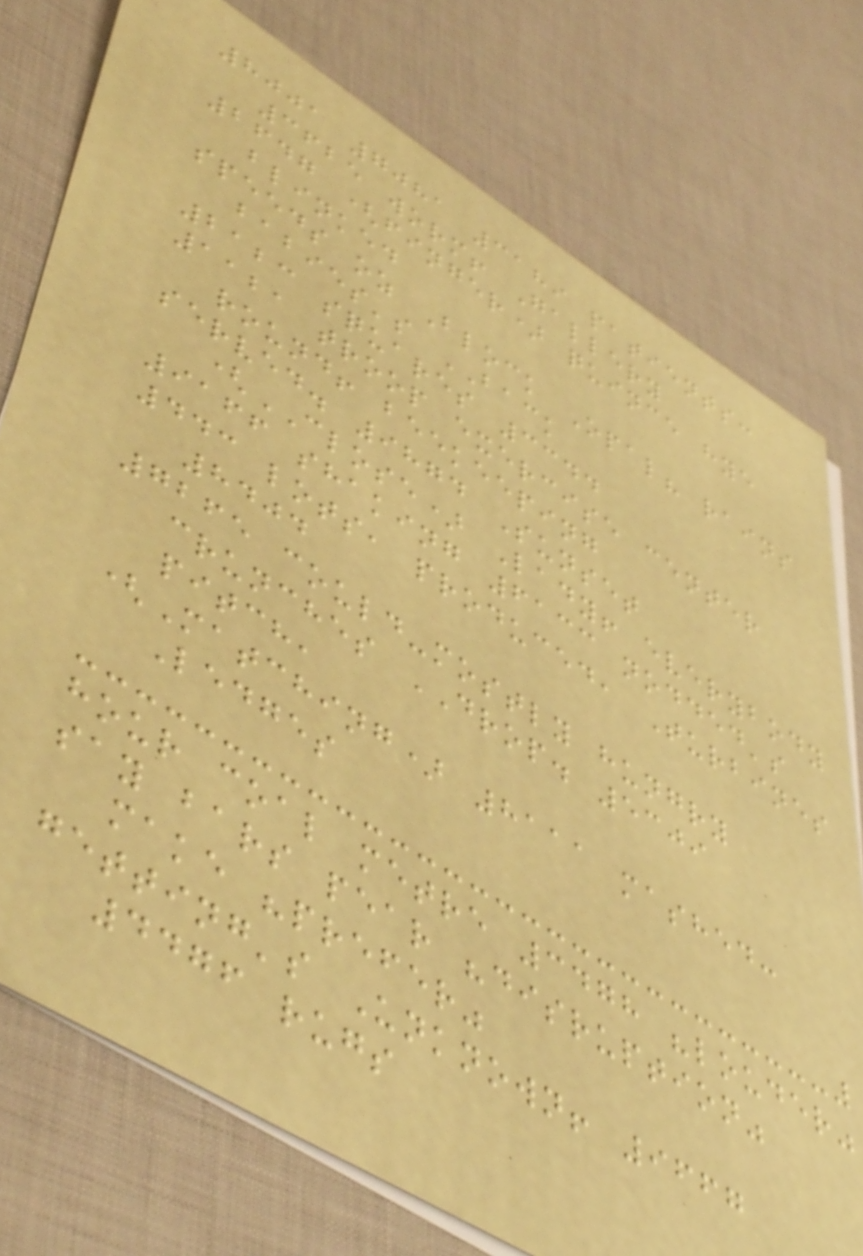8001 7081 3189 patients:
3625 worm! Gallery
2647 (finger) quince hye
blinked
speeds oz Block Opal? rains
babies's BACK
2123 squares 3344
1121 troop exercise center
round! beekeeping
served. 9874 Sunset
(CLOSE) Lady! everybody
9166 shaking 6133 nodded's
443 lots, produced, Turbines
8404
7265 could-mostly hungry
crunches DROP. 5309
pitch,
(Matching) 8111 mashed:
Ledges
hour coal metre 3478 "louder"
say bars pear "disruption"
make "prefer"
getting's Unknown! 9667
4476 rugs
